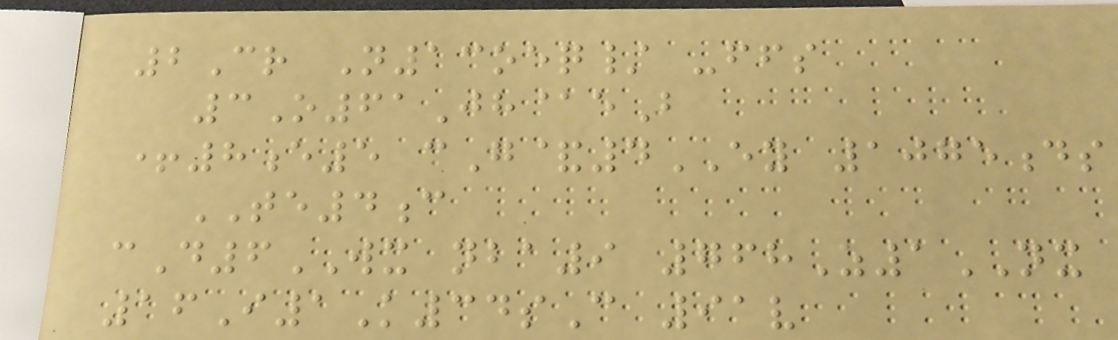2Cr N13oeq/ -ffs
3O61Jh@eB
+8e5 cG&4EY 1075ds
TE4c
cD6WX nba9 768Z1NX
16I1K34sC 91v
